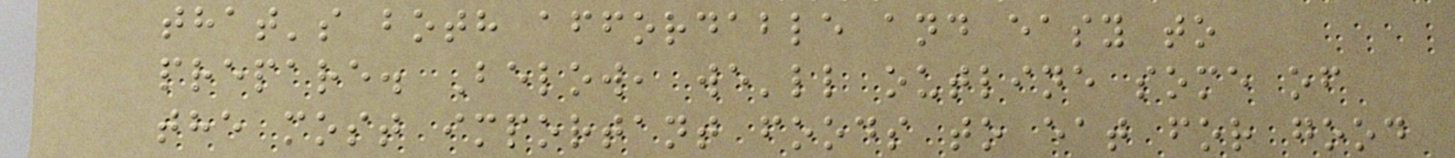that's both affordable and easy to
prepare. Below, we'll outline some of
the most important foods to eat for good
